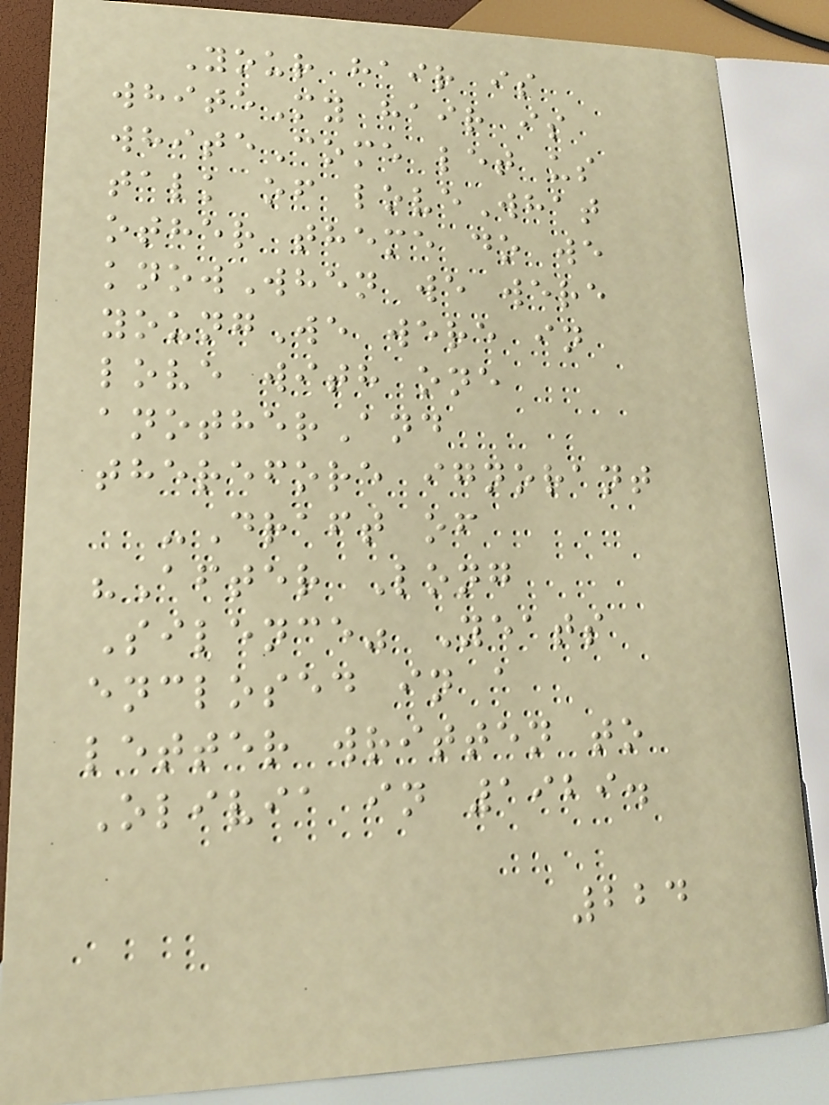Your hair is
whiteMy hair is
whiteCome let us
talk of loveWhat
other theme do we
knowWhen we were
youngWe were in
love with one
anotherAnd
therefore ignorant
-Draft of
"After Long
Silence" Yeats
enclosed in a
letter written to
Olivia in 1929.
224
